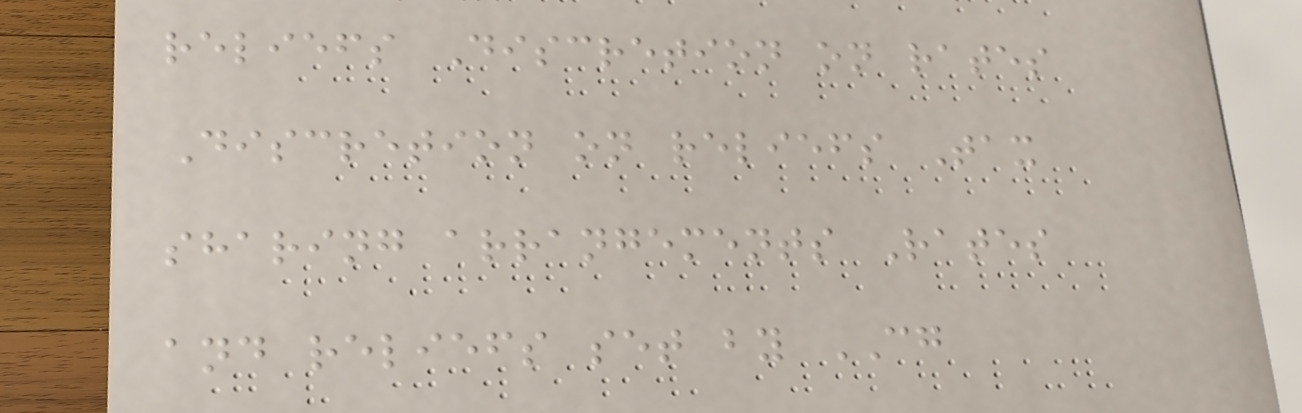reliefs Discretion on rates
Discretion on reliefs Tax
sharing arrangements Rates
and reliefs set by CG
